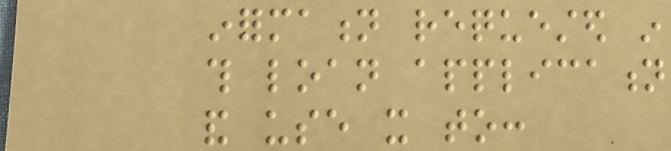information requested in
this loan application
and use it to:
